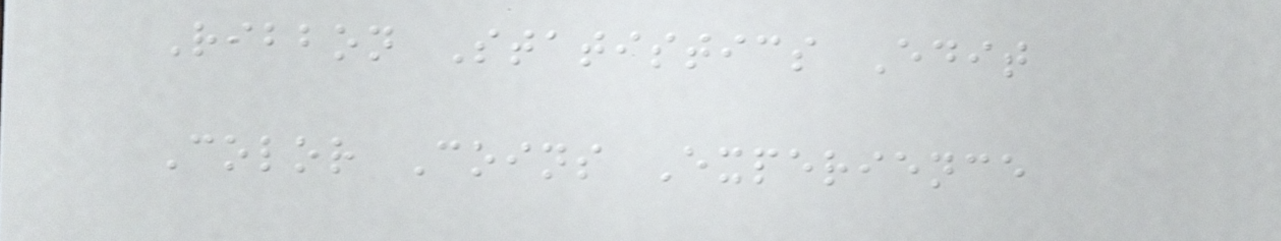Ribbon Statistics Edit
Color Coins Experience
